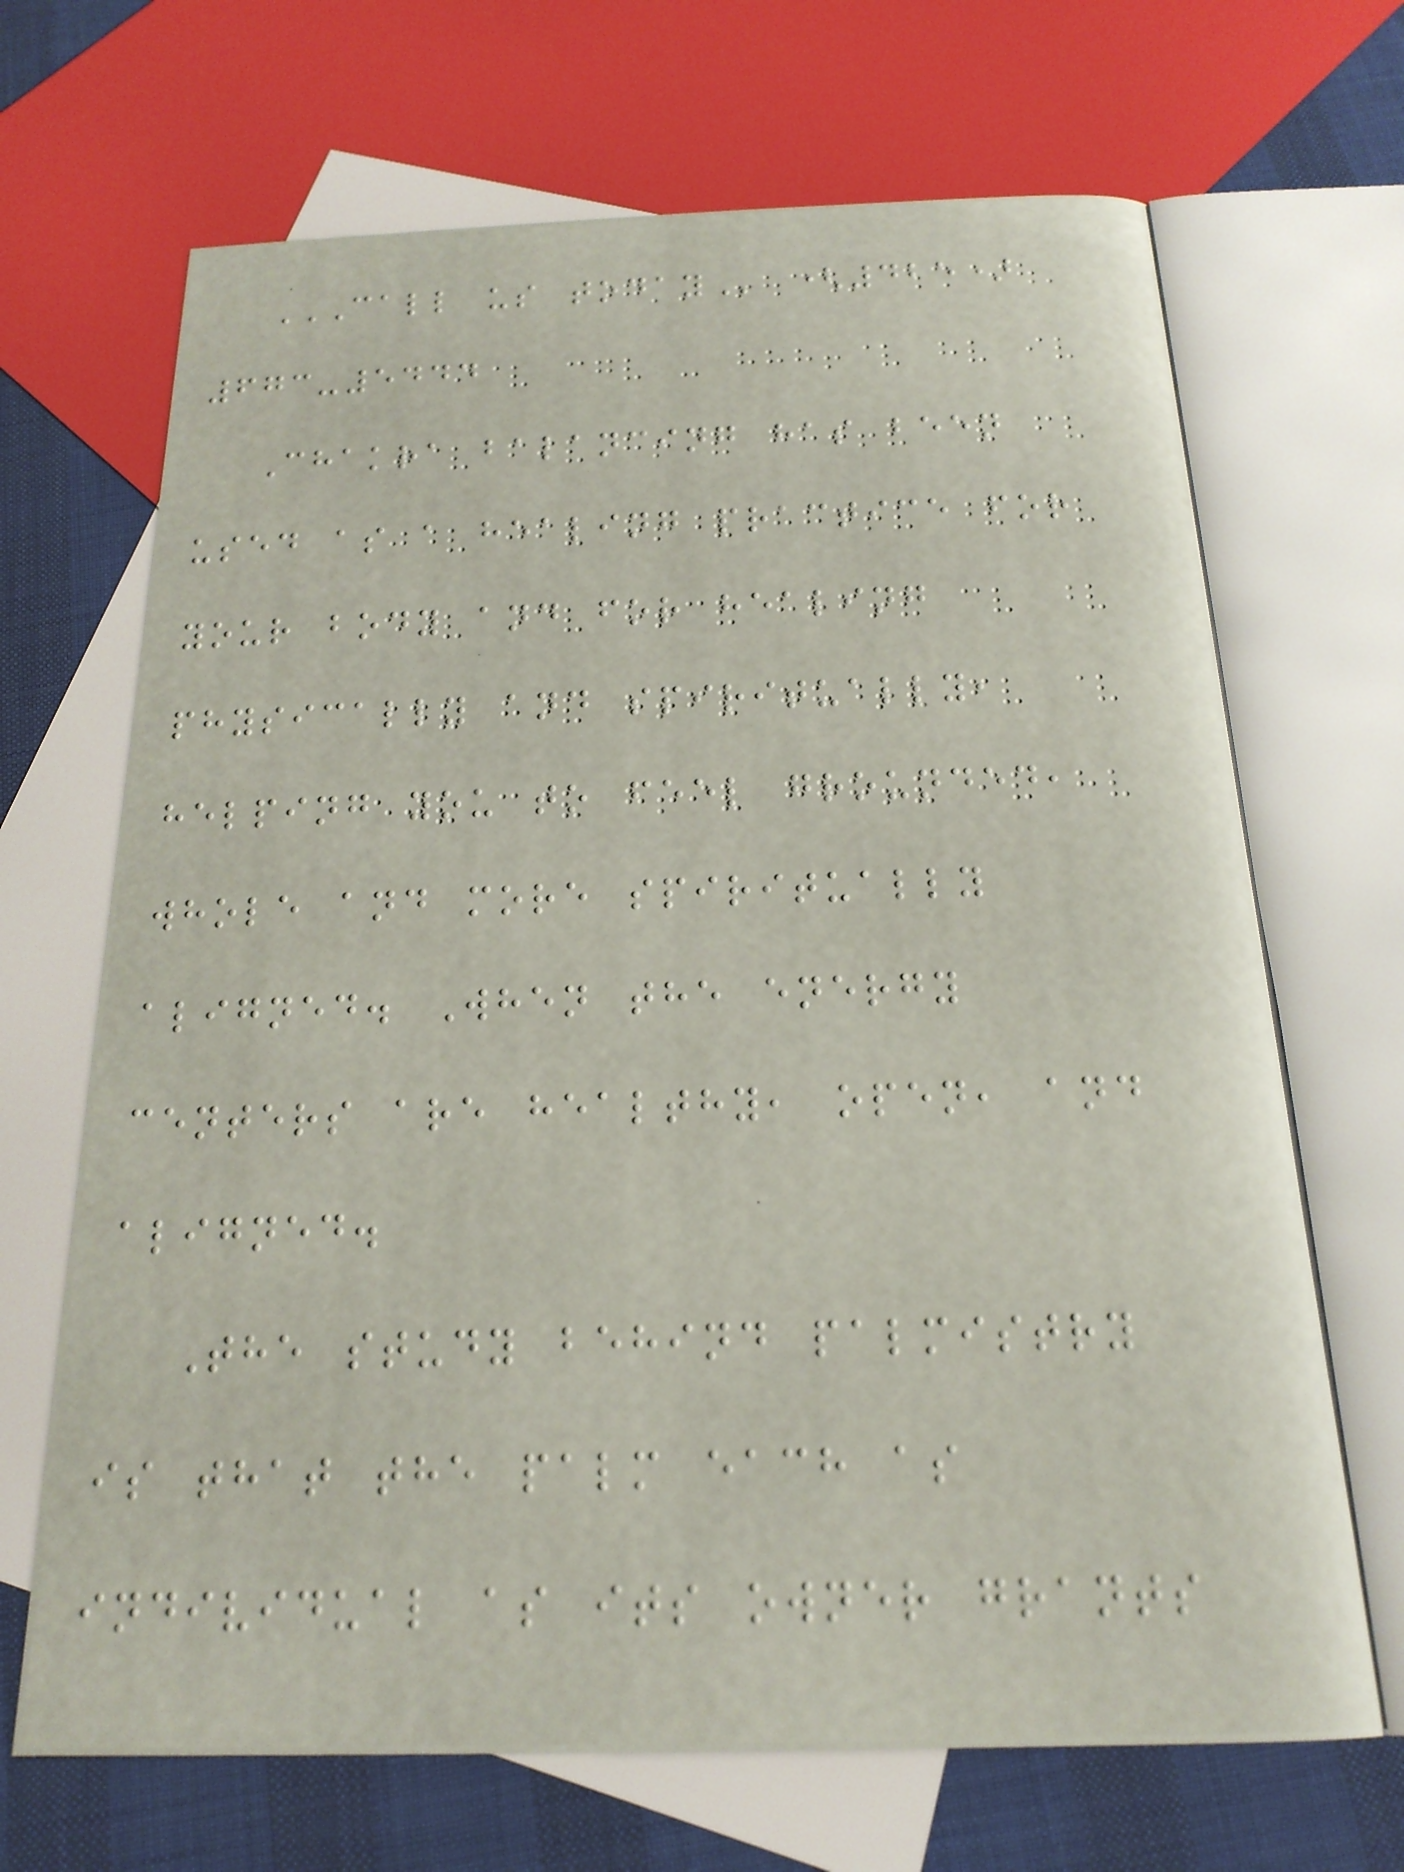CALL US TODAY (425)
673-5444
Chakra balancing has been
used as a healing practice for
your body and for healing
physically and spiritually,
helping you to feel grounded,
whole and more spiritually
aligned. When the energy
centers are healthy, open, and
aligned.
The study behind palmistry
is that the palm each as
individual as its owner grants
